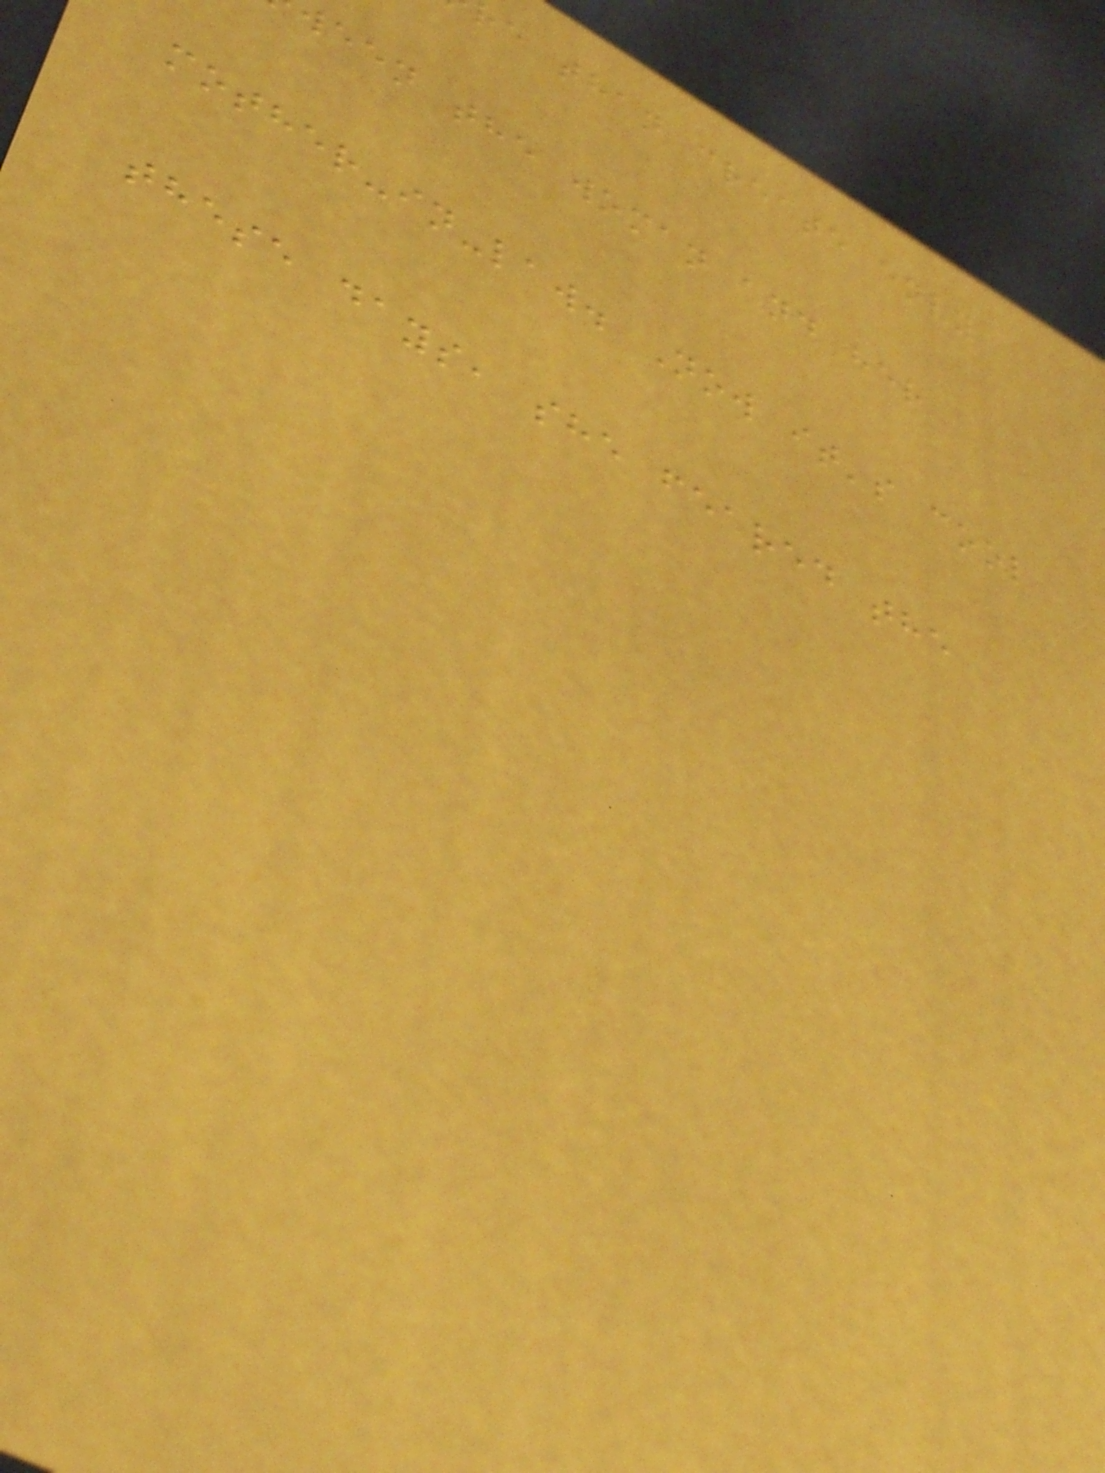re than create envy
ween the woman and her
mother-in-law. Now it's cool
these days, she feared the
